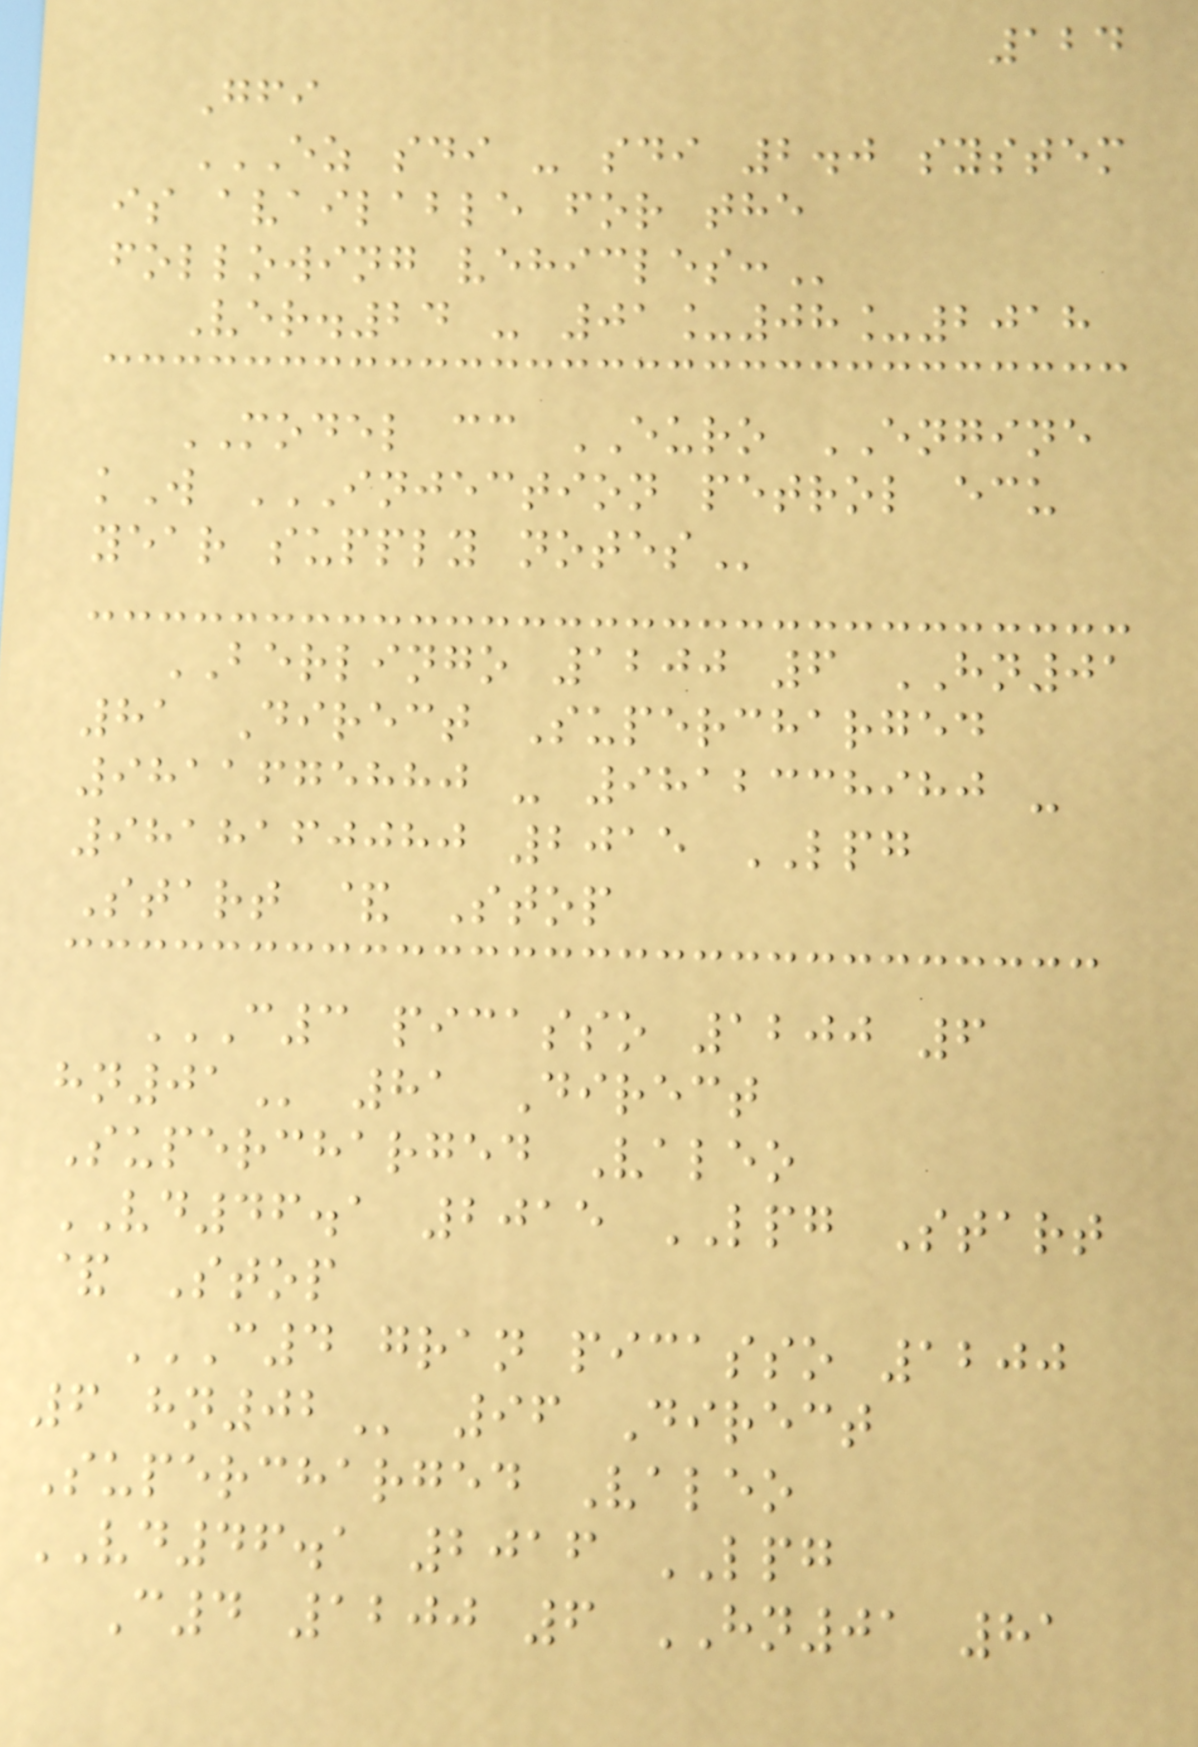124
Gfi
EZ SDI - SDI 2.0 SYSTEM
IS AVAILABLE FOR THE
FOLLOWING VEHICLES:
Ver.24 - 01_08_2018
MODEL cc EURO ENGINE
kW INJECTION PETROL ECU
YEAR SUPPLY NOTES
BERLINGO 1200 6 HN01
81 Direct Supercharged
9811675880 - 9812338980 -
9818160080 2015 LPG
Start & Stop
C3 PICASSO 1200 6
HN01 81 Direct
Supercharged Valeo
VD46.1 2015 LPG Start
& Stop
C4 GRAN PICASSO 1200
6 HN02 96 Direct
Supercharged Valeo
VD46.1 2016 LPG
C4 1200 6 HN01 81
